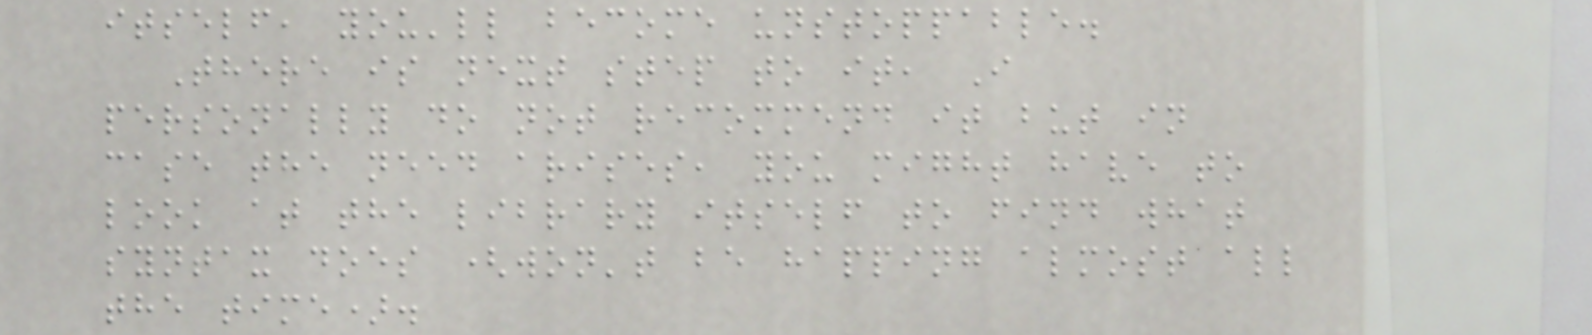itself, you'll become unstoppable.
There is next step to it, I
personally do not recommend it but in
case the need arises, you might have to
look at the library itself to find what
syntax does (won't be happing almost all
the time).
